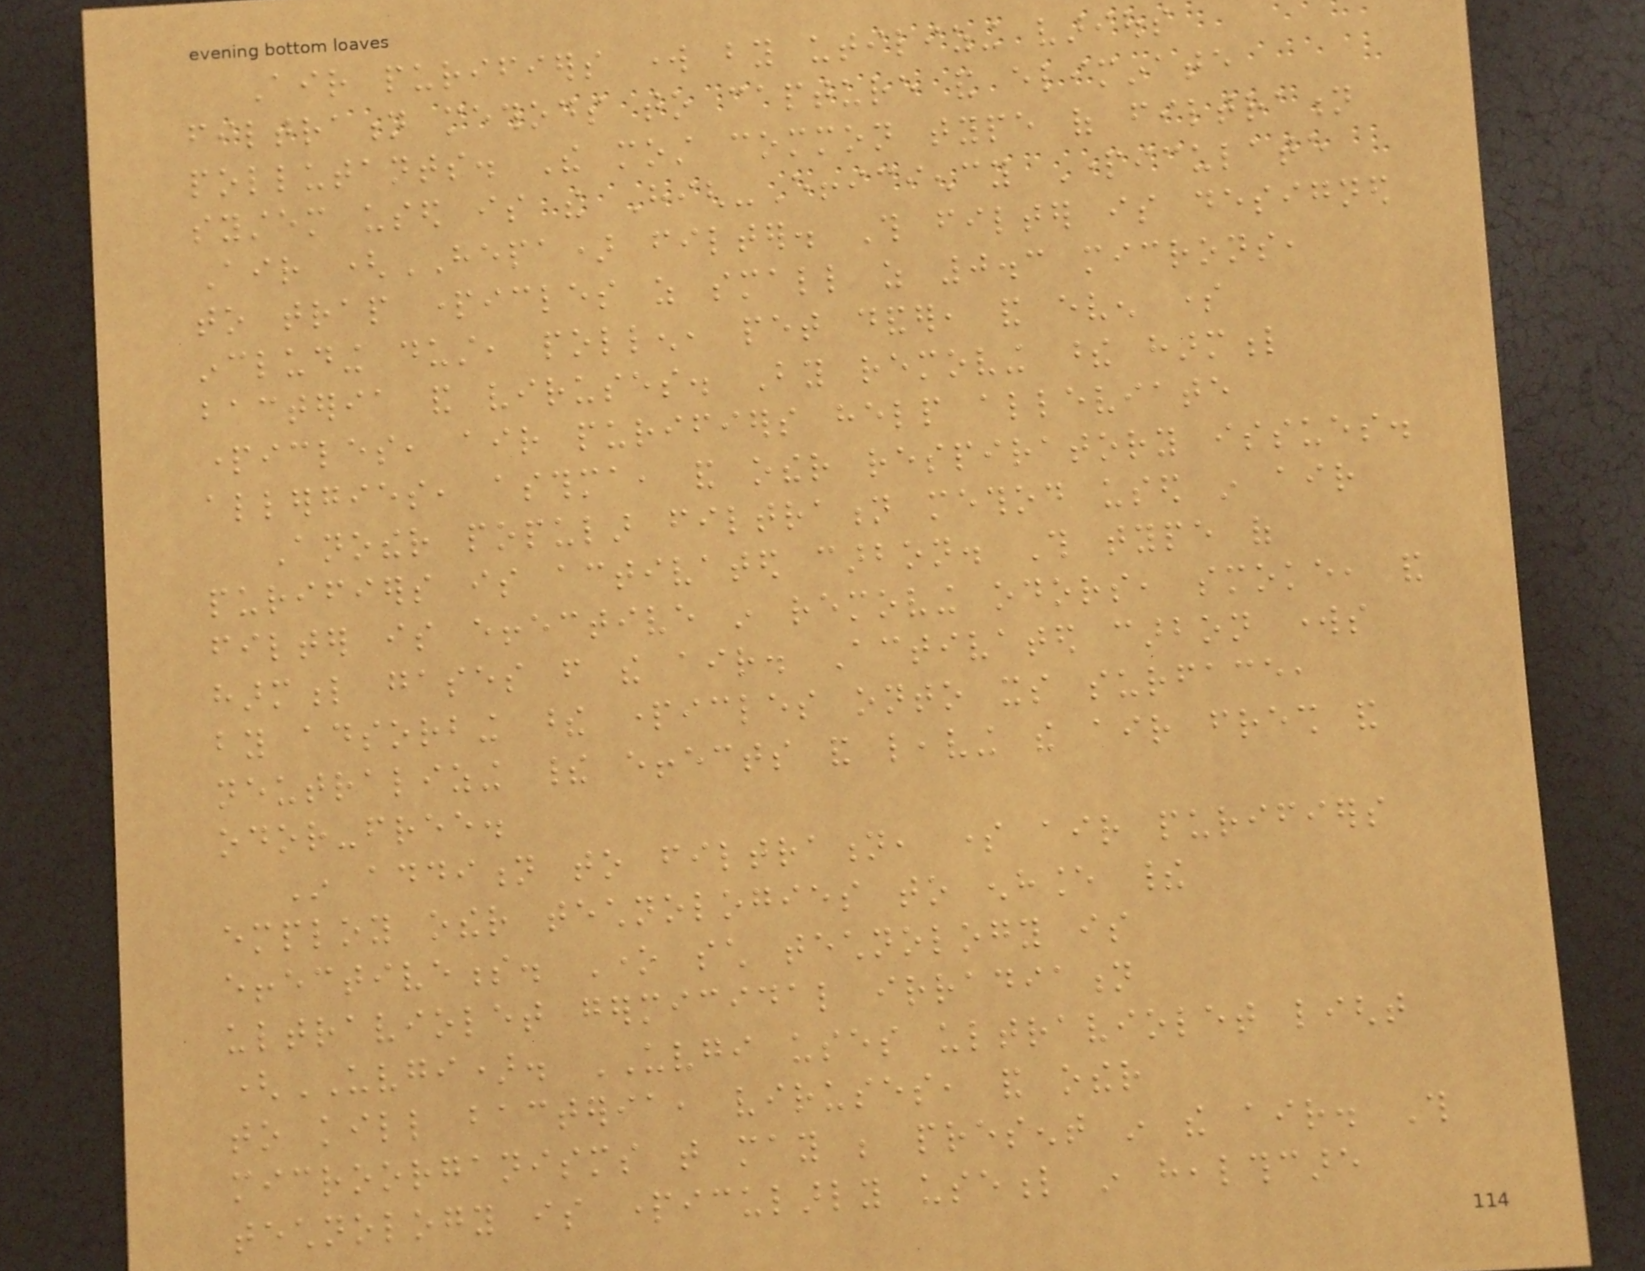Air purifiers work by utilizing various
filtration methods to capture and eliminate
pollutants. The most common type of filtration
system used is the High-Efficiency Particulate
Air (HEPA) filter. This filter is designed
to trap particles as small as 0.3 microns,
including dust, pollen, pet dander, and even some
bacteria and viruses. By removing these harmful
particles, air purifiers help alleviate
allergies, asthma, and other respiratory issues.
Another popular filtration method used in air
purifiers is activated carbon. This type of
filter is effective in removing odors, smoke, and
harmful gases from the air. Activated carbon works
by adsorbing these particles onto its surface,
neutralizing their effects and leaving the air fresh and
odor-free.
In addition to filtration, some air purifiers
employ other technologies to enhance their
effectiveness. One such technology is
ultraviolet germicidal irradiation
(UVGI). UVGI uses ultraviolet light
to kill bacteria, viruses, and other
microorganisms that may be present in the air. This
technology is particularly useful in healthcare
